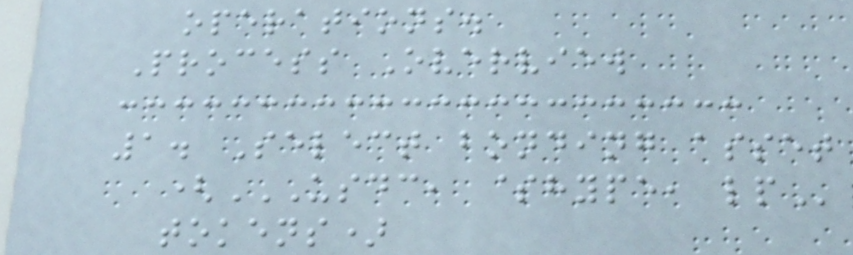operations.
Process Overview
1. Select bonding asset
(USDC, $HYPE, LP
tokens)
